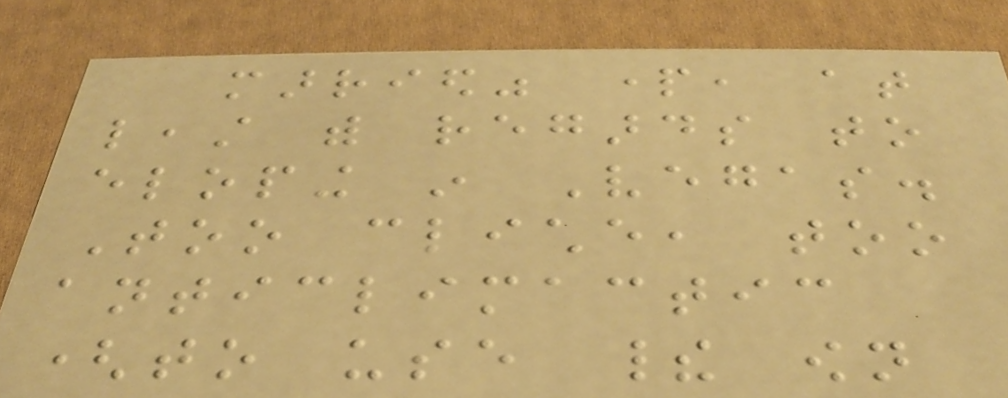married" part, at
least with regards to
eloping in Vegas.
Too cliche, too
anticlimactic
(to use their own
